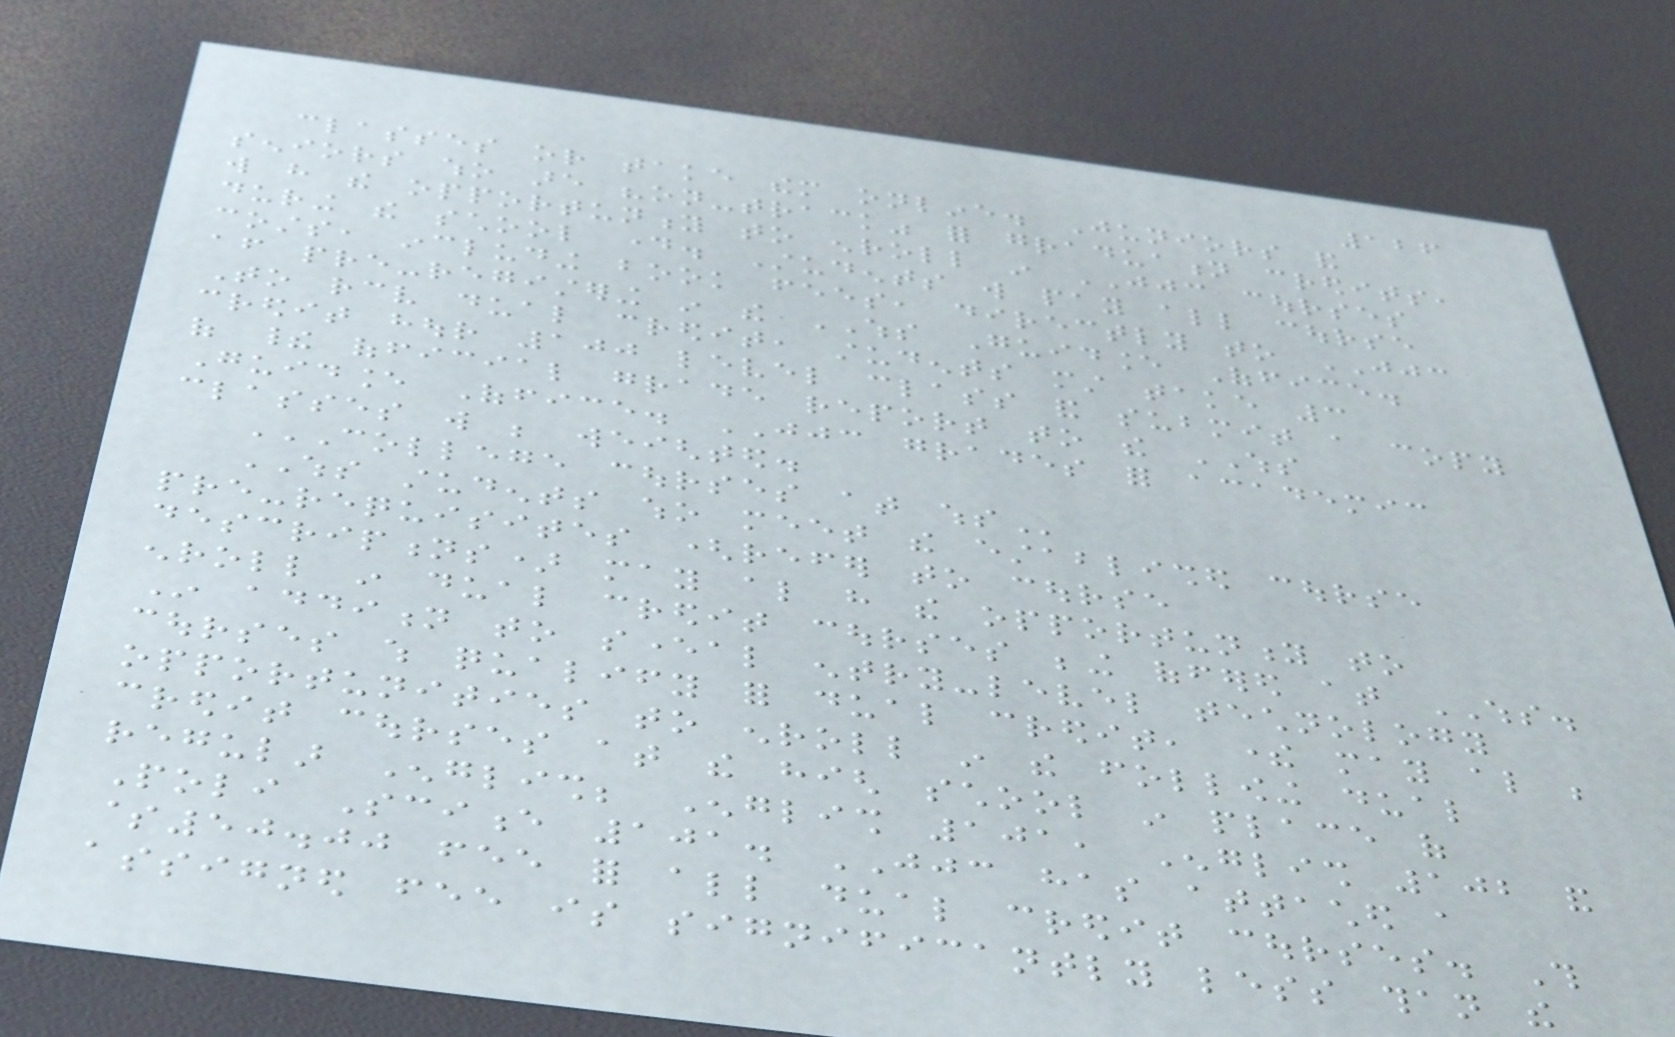126
classes or take them online. Juniors and
seniors who are "on-track" for graduation credits,
will have the opportunity to enroll in JJC courses
during the school day. Students will pay all course
costs, including book fees, directly to JJC
after pre-registering in the WHS Guidance Office.
To receive dual credit, students must take 3
credit hour 100 level class and submit a copy
of their official grade report to the WHS
Guidance Office. JJC grades for academic
classes will be weighted.
COLLEGE COURSES AT WHS
WHS students who meet the established course
pre-requisites (refer to course
descriptions) may also have the opportunity to
enroll in dual credit courses being offered at WHS.
In addition to several entry-level technology
courses which qualify for dual credit, there may also be
opportunities to enroll in the following dual
credit courses at the high school in place of
regular English; English 101, English 102 and
Poli Science 101. JJC has attached a
$50.00 fee for all dual credit courses. This
assigned fee is significantly less than the
